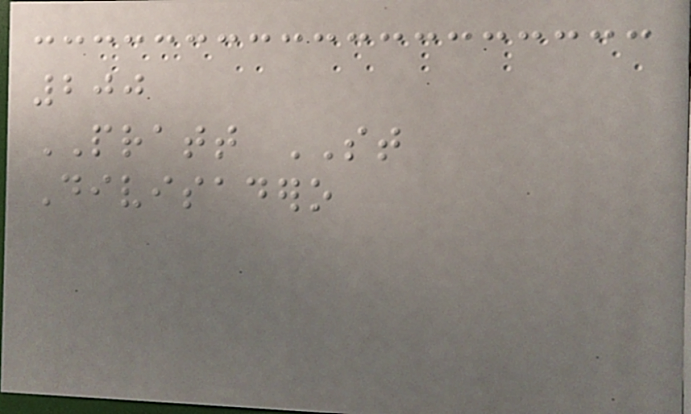200
PRATT ST
Divisadero
